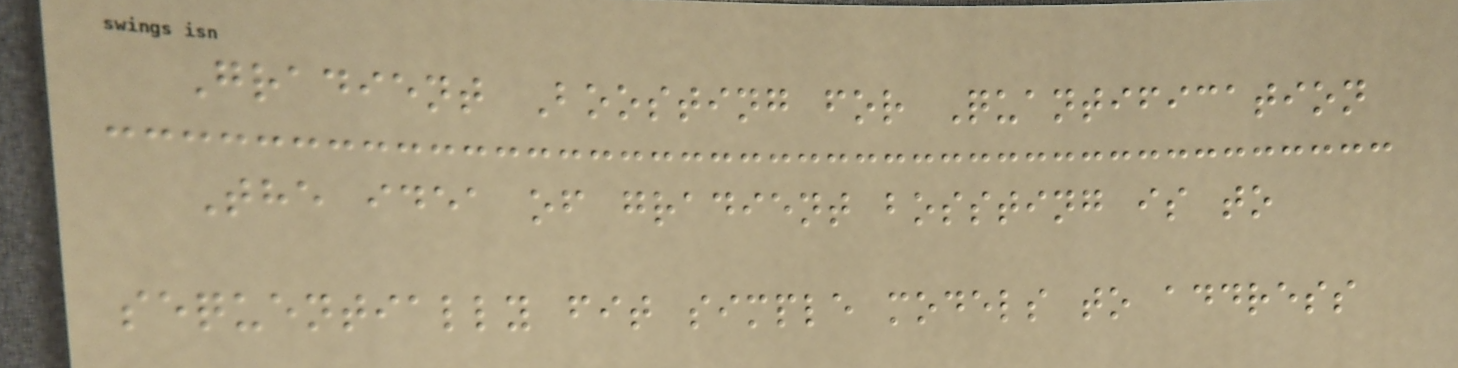Gradient Boosting for Quantification
The idea of gradient bossting is to
sequentially fit simple models to address
